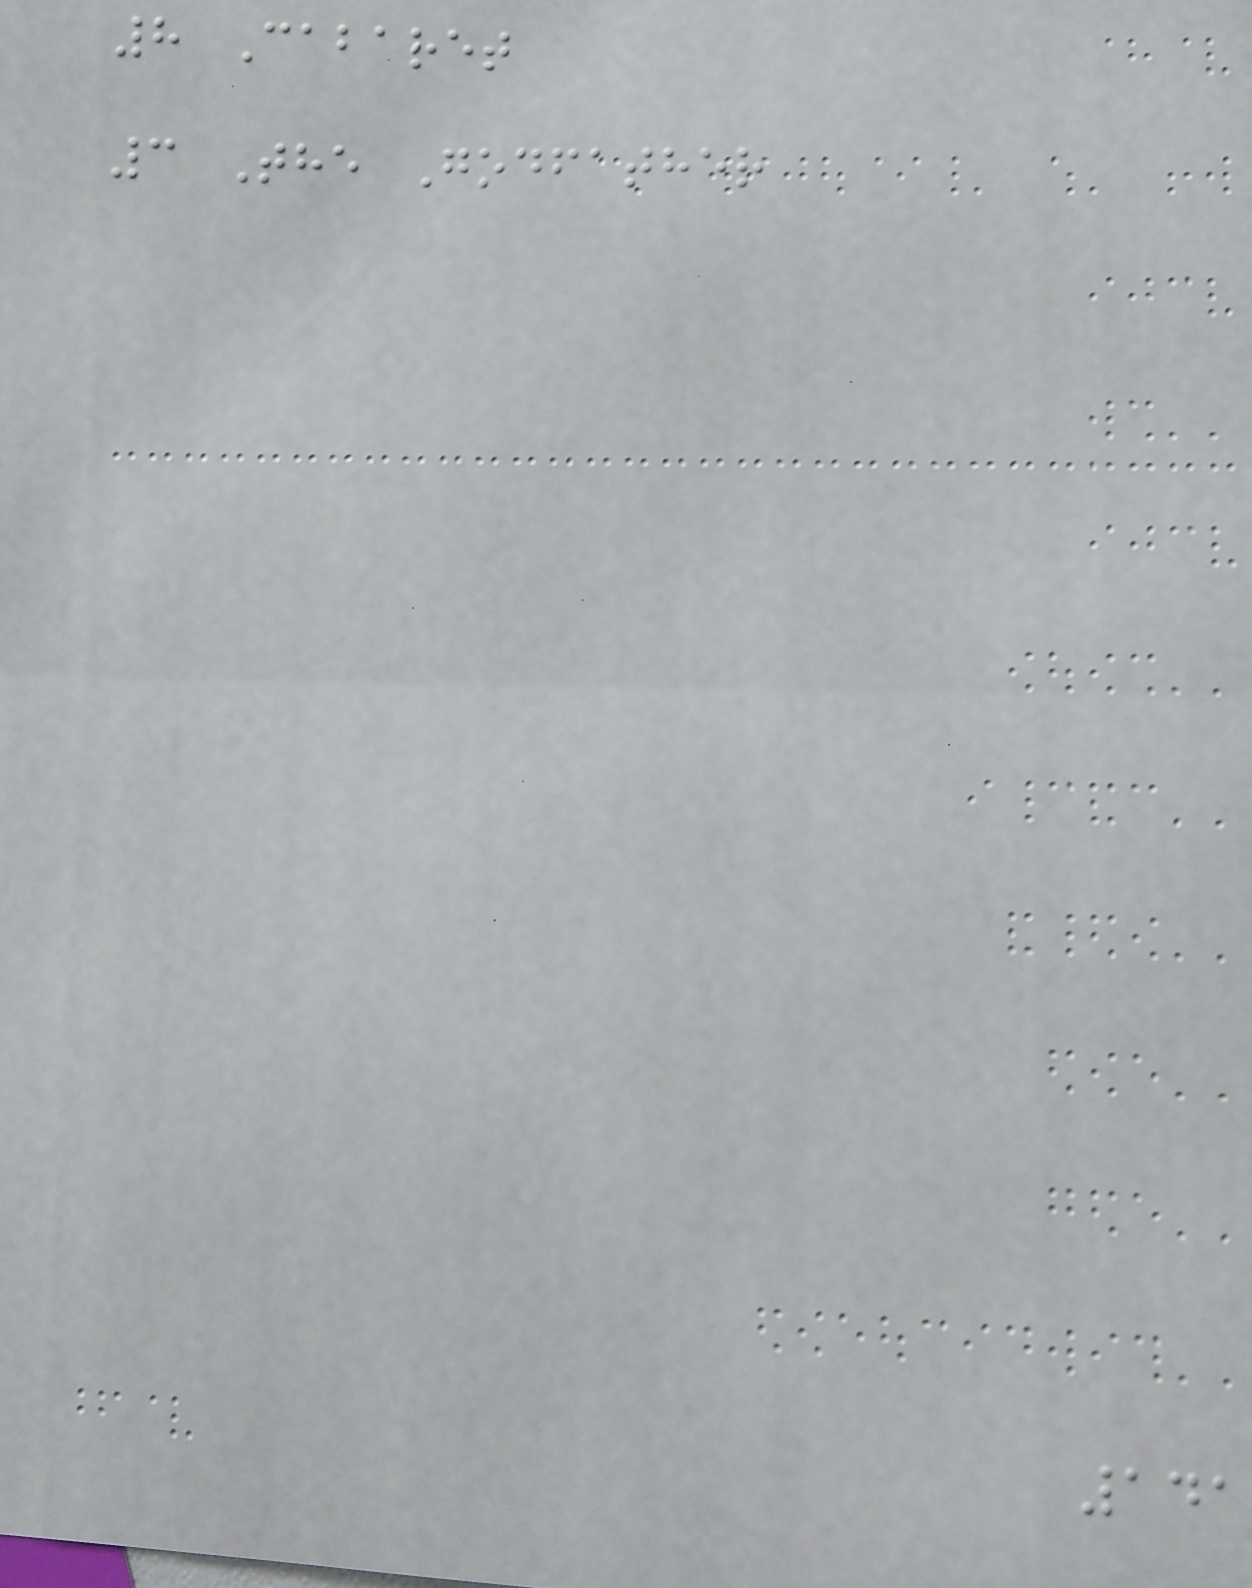8 Cabaret
3 The Godfather
141
